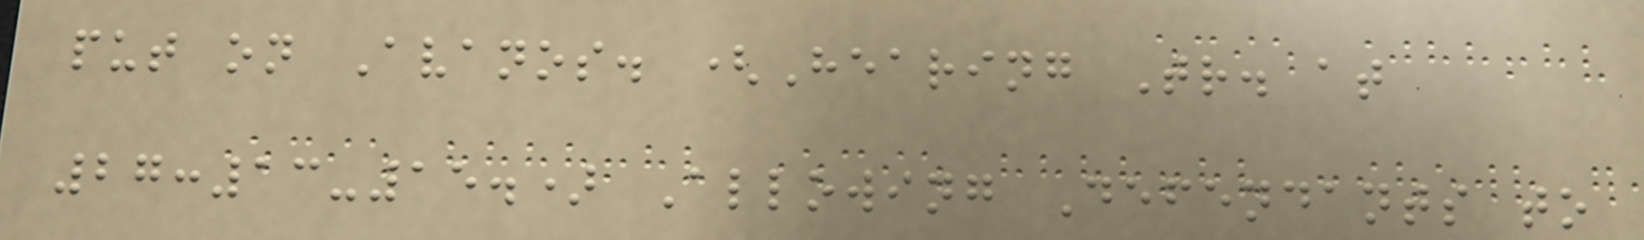put on Avanos. (Hearing Tr. at
27:13-15.) Allowing Defendants to
